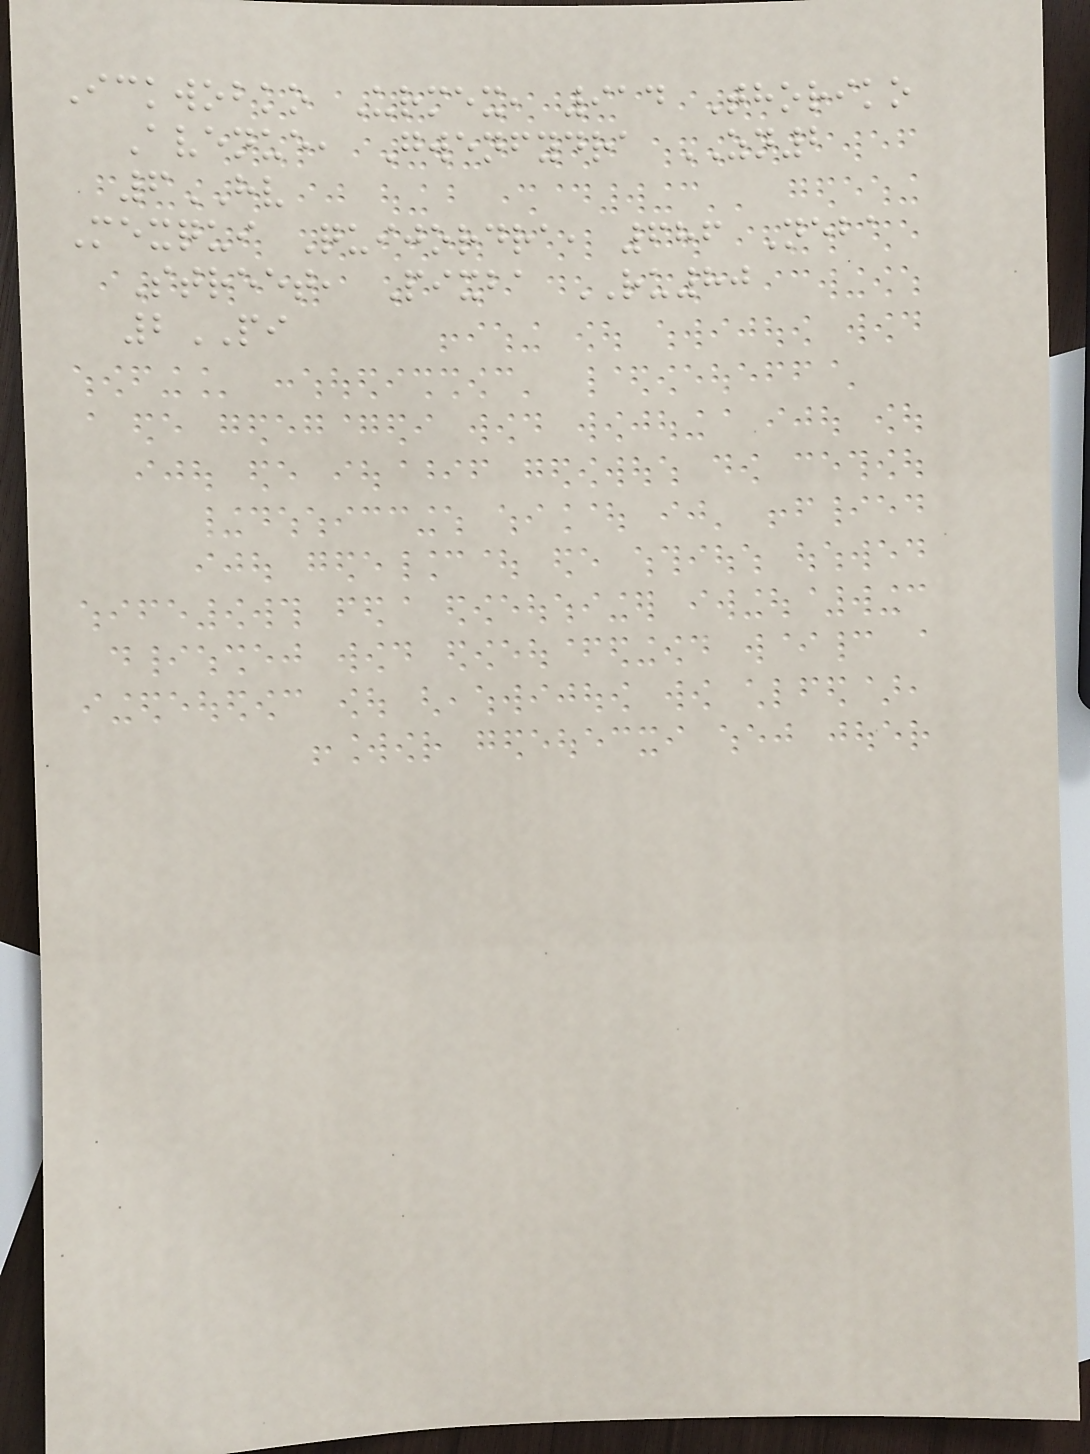Ickwobko Urmex, 914 Thoriko
Avenue, Gwenfydra ZN2
6HV
Mexqui Quijordra, 686 Neba
Street, Pixba RU80
2PI
